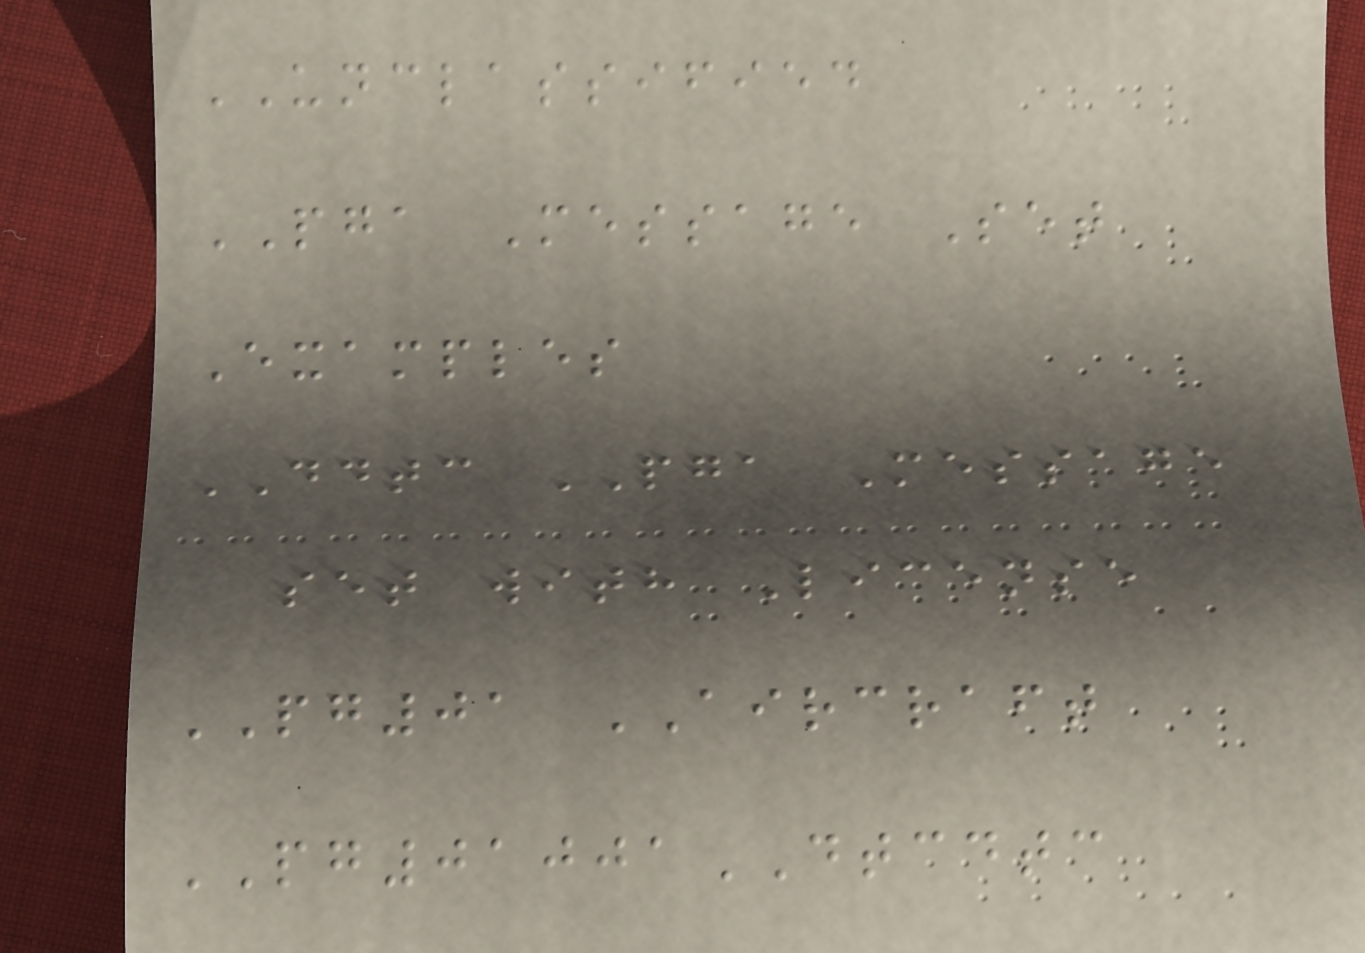UNCLASSIFIED
PGA Message Set
Examples
DDTC PGA Message
set with License
PG01 AIRCRAFT
PG01001DTCDTC
